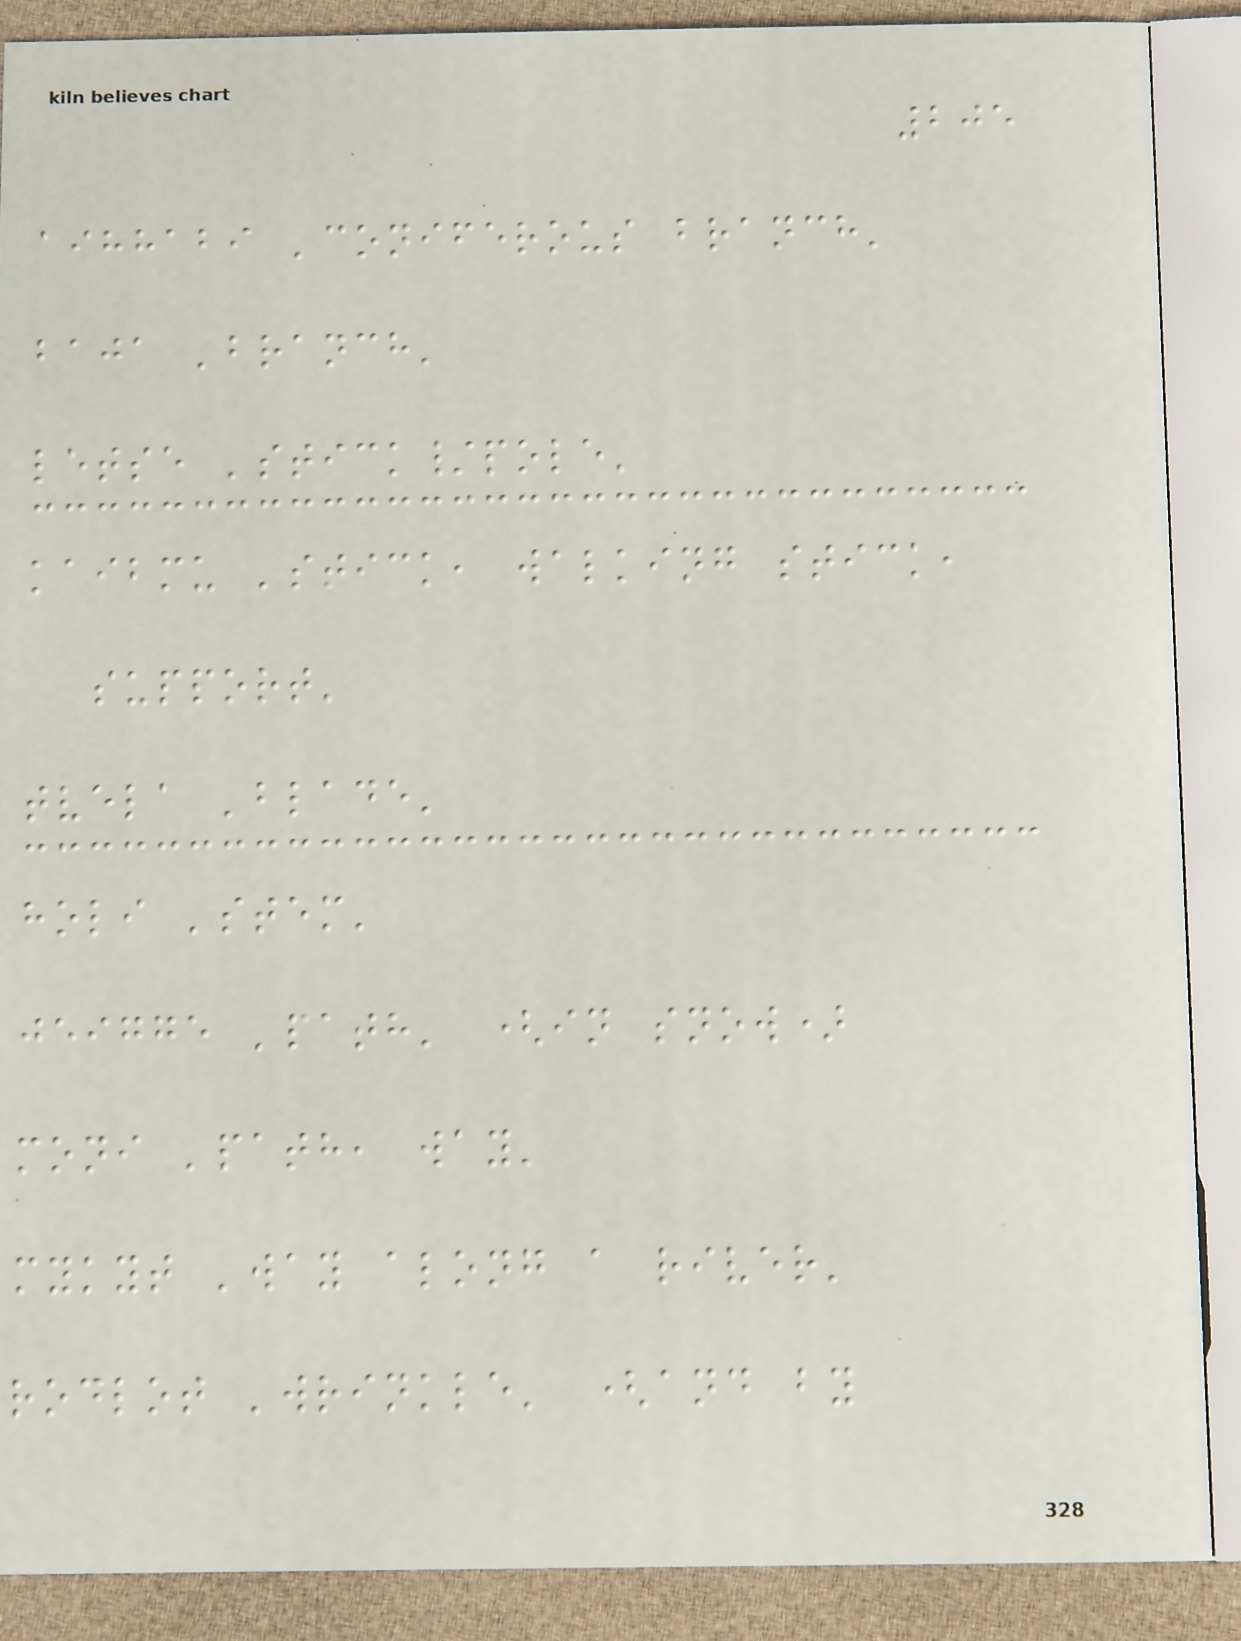205
aihhabi 'coniferous branch'
baja 'branch'
letse 'stick/pole'
kaibmu 'stick, walking stick,
support'
tvela 'blade'
holi 'stem'
jeigge 'path' (in snow)
moni 'path, way'
mykyt 'way along a river'
rodlot 'wrinkle' (and by
